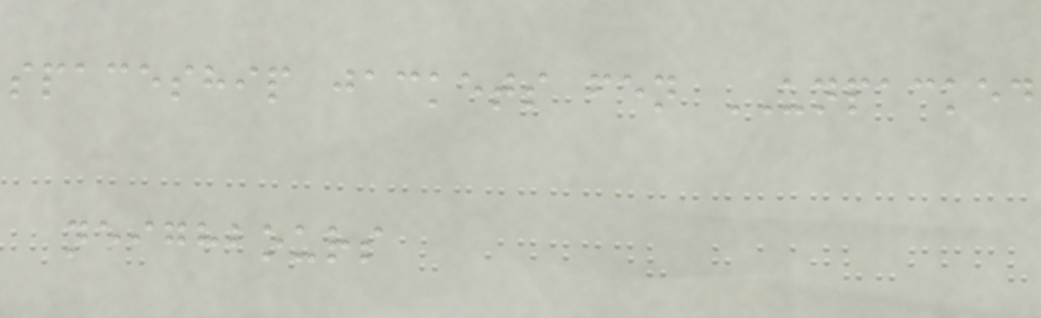spaceship jackets fen UNPACKED
neighbours
